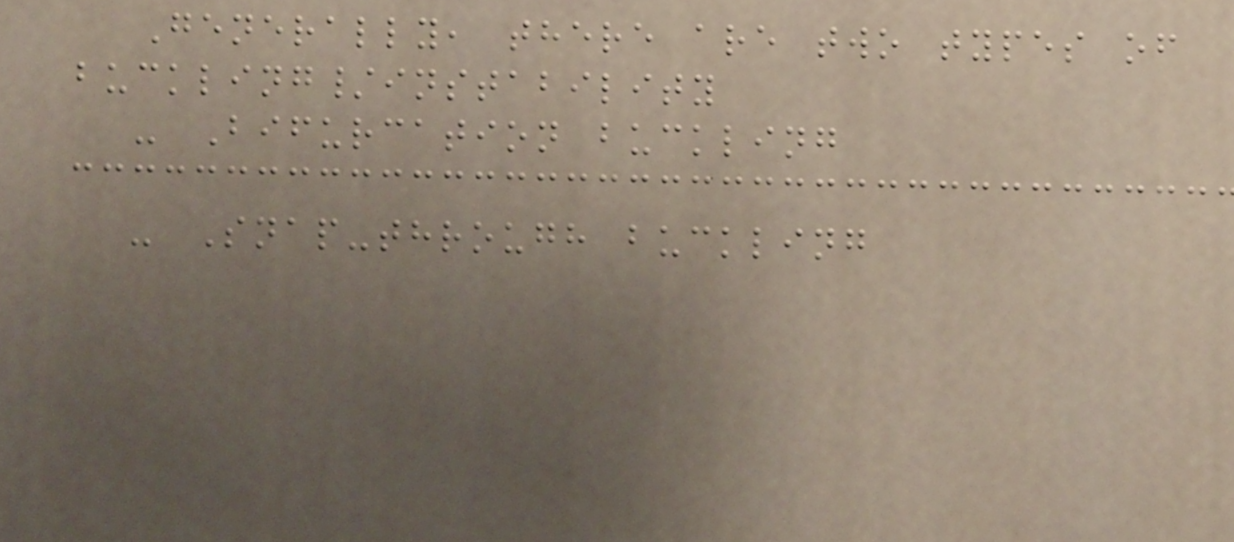Generally, there are two types of
buckling/instability
- Bifurcation buckling
- Snap-through buckling
